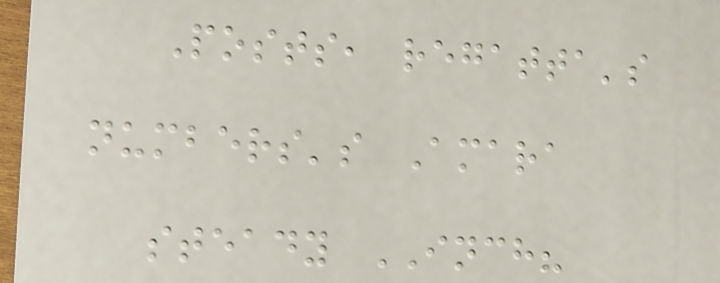Posts, regatta's
numbers's Amara
steady INCH?
